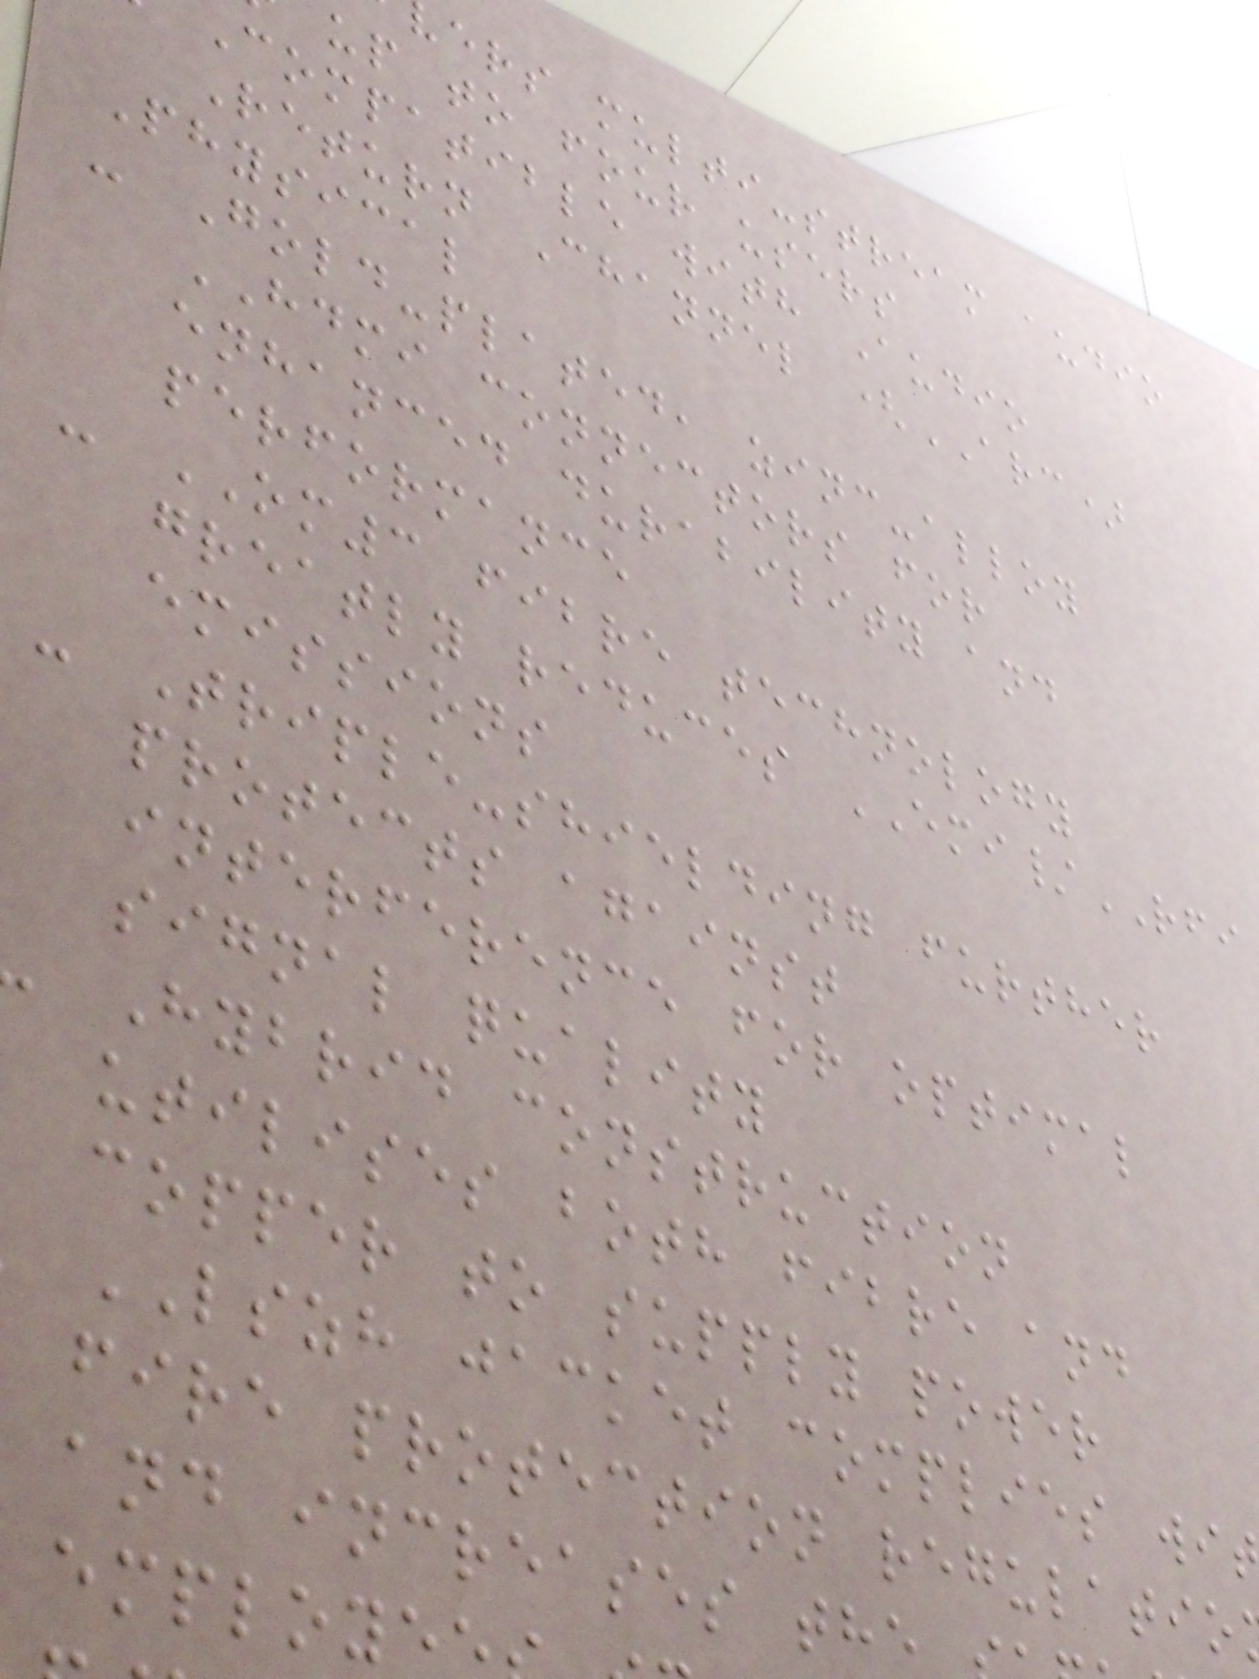ers multi-stream audio
up to four users
Compatible with Audio
Return Channel (ARC)
Physical
- Gold-plated, zinc-alloy
HDMI connectors for
enhanced durability and
performance
- OM3 fibre technology
greatly reduces EMI/RFI
emissions
- Triple-shielding further
protects against
interference for optimal
signal quality
Hybrid construction
utilises both fibre and
copper to supply power
LSZH jacket complies wi
fire protection regulatio
and increases the
employe
